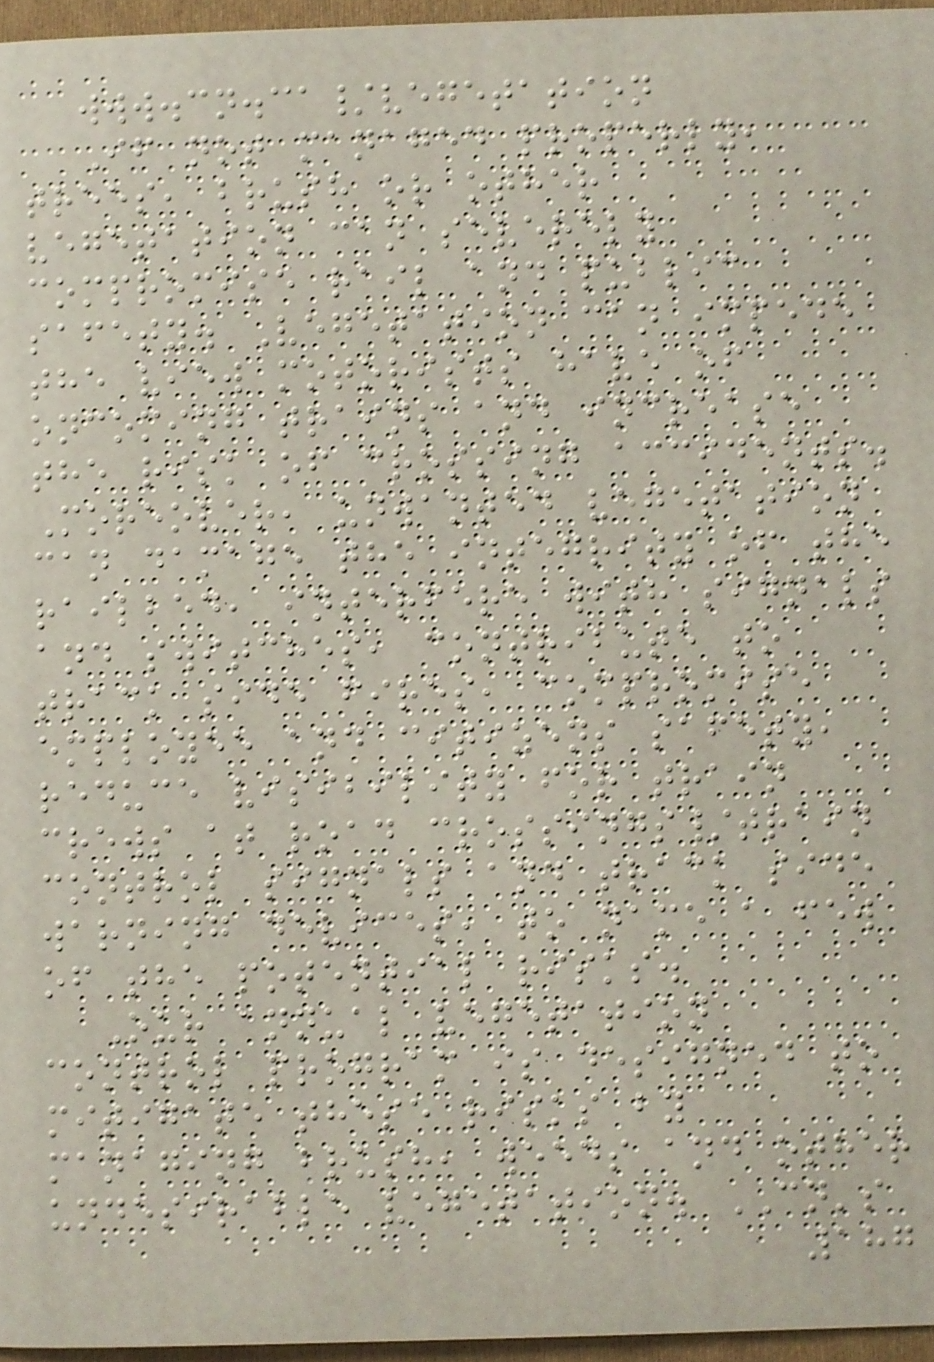www.cn.ca/vegetation
If not managed properly,
trees, brush or other
vegetation can severely
compromise rail and public
safety. Vegetation can impede
the view motorists have of
oncoming trains and increase
the risk of crossing accidents.
Moreover, unwanted vegetation
can damage the integrity of the
railbed, interfere with signals
and switches, contribute to
track side fires, compromise
employee and citizens safety,
reduce visibility for train
crews at road crossings/train
control signals and track side
warning devices, to name a few
of the potential risks.
Our annual vegetation
control program is designed to
mitigate these risks by
managing brush, weeds and other
undesirable vegetation. CN's
187
